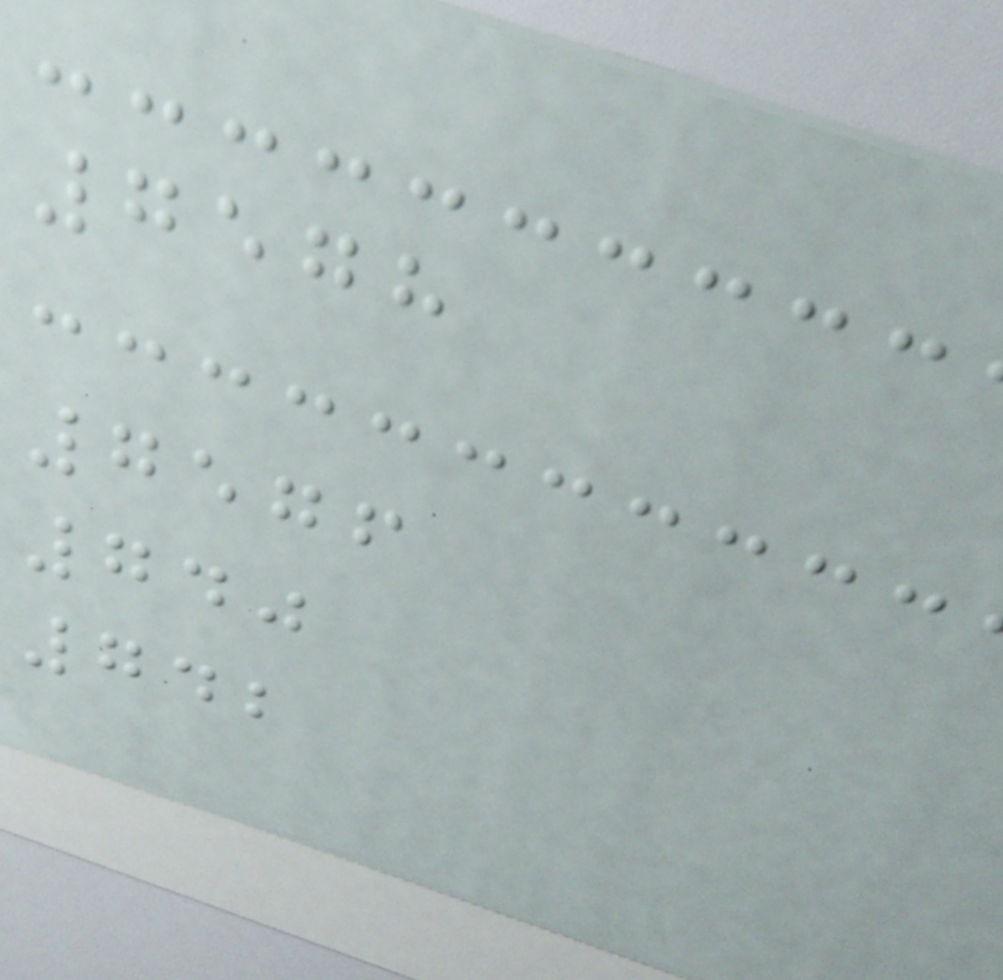7578
7576
740
742
